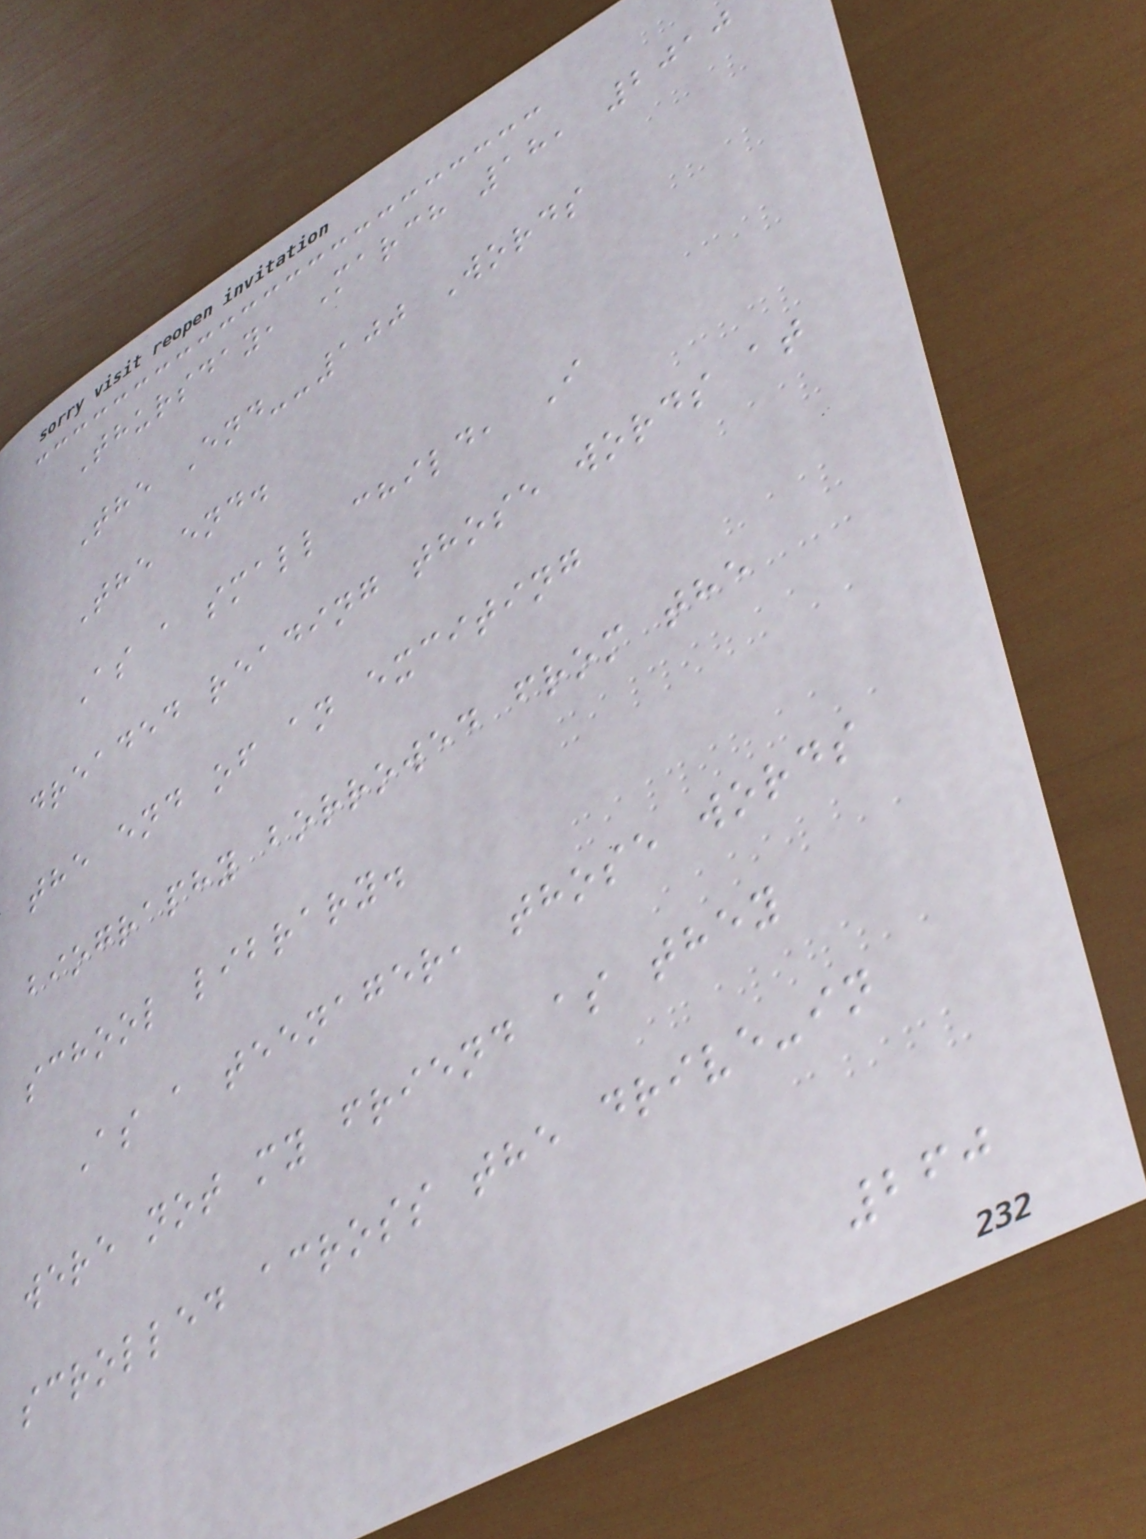Thursday, March 18, 2010
The End--100 Words
The end.
As a small child, I
dreaded reading those words at
the end of an exciting
biography borrowed from the
school library.
As a teenager, those words
were not my friend as they
scrolled across the drive-in
260
